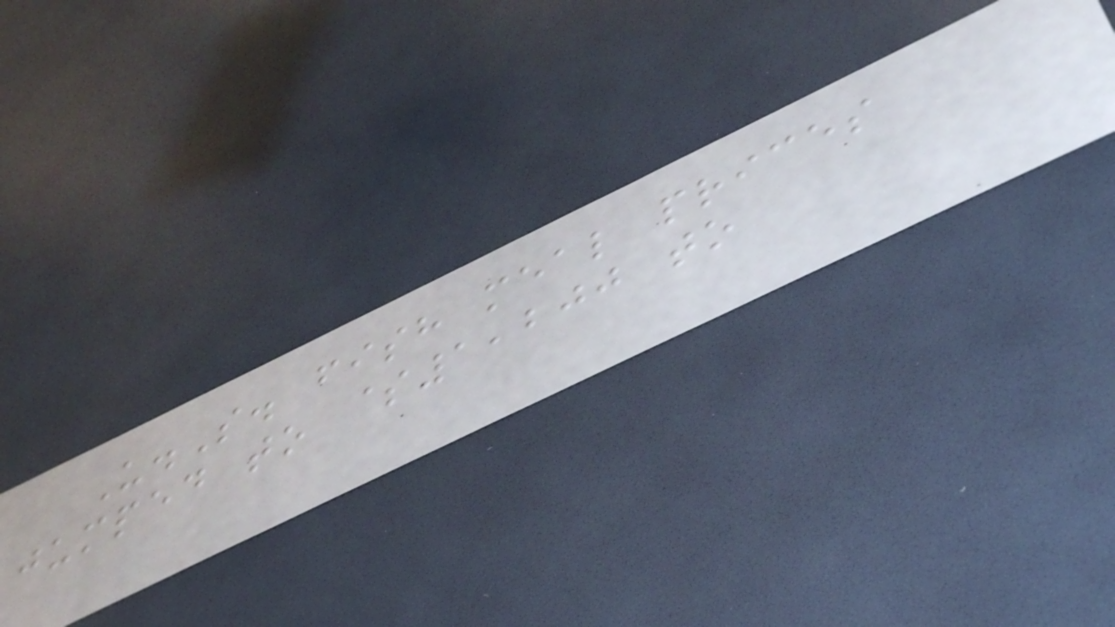U.S. fish meal prices
jumped to $1,200 to
